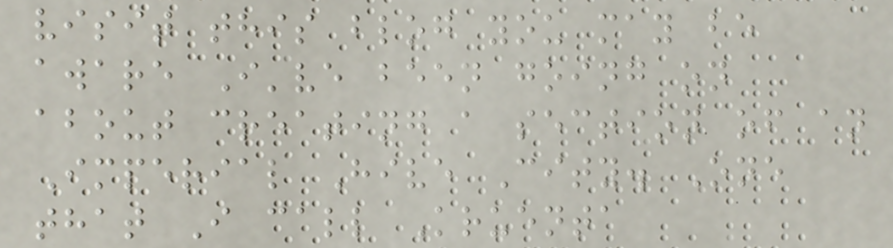visit this blog you may be
aware I've been going on
about creating a section of an
Imperial Hive City. One
that I call Kruenta
